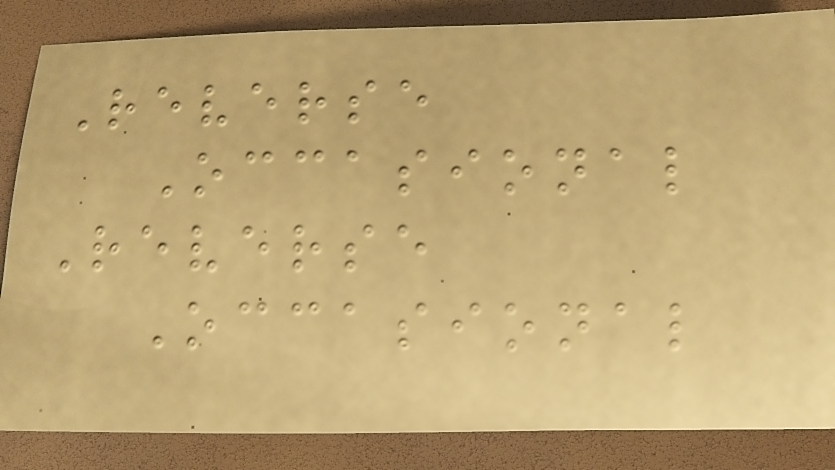Reverse
Occasional
Reverse
Occasional
